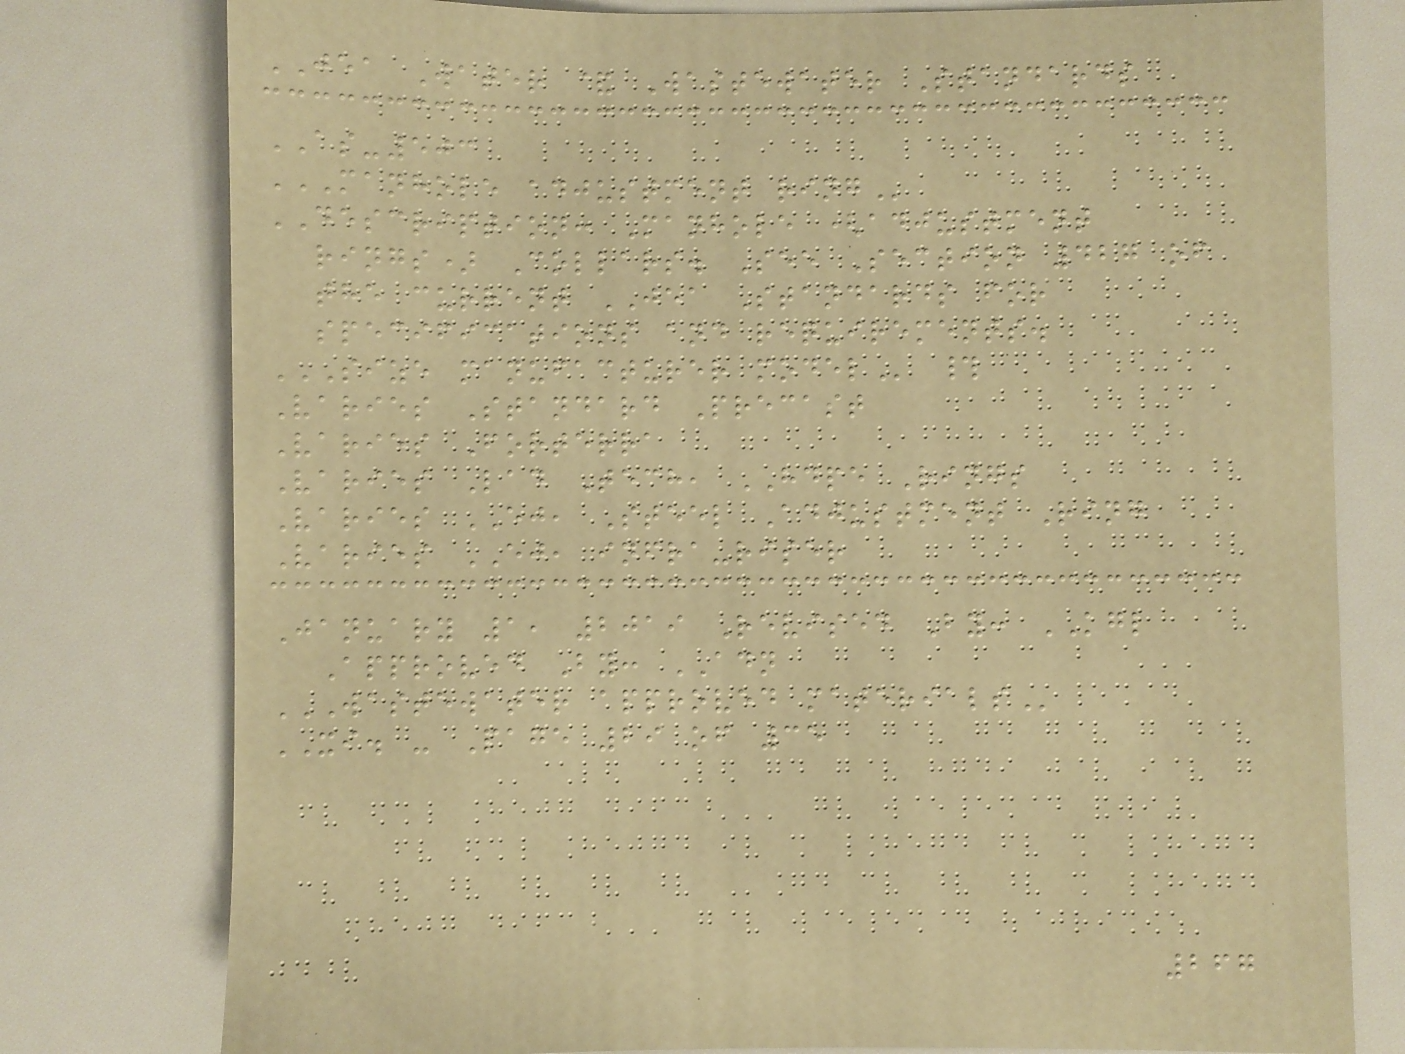JEA Water & Wastewater Standards
AS-503
MANHOLE ADJUSTMENT RING
DESCRIPTION: Manhole (adjustment
rings) Collars. See Section 427 of
the current JEA Standards for
specifications and requirements.
SIZE MANUFACTURER MODEL #
Varies Standard Precast
Varies Forterra
Varies Lad Tech, HDPE Rings
Varies EJ, Steel Adjustment Ring
Varies EJ, infra-riser
January 1, 2019 Revised By: KGL
Approved By: ADN
WASTEWATER APPROVED MATERIALS
XI. - Page 29 of 35
267
